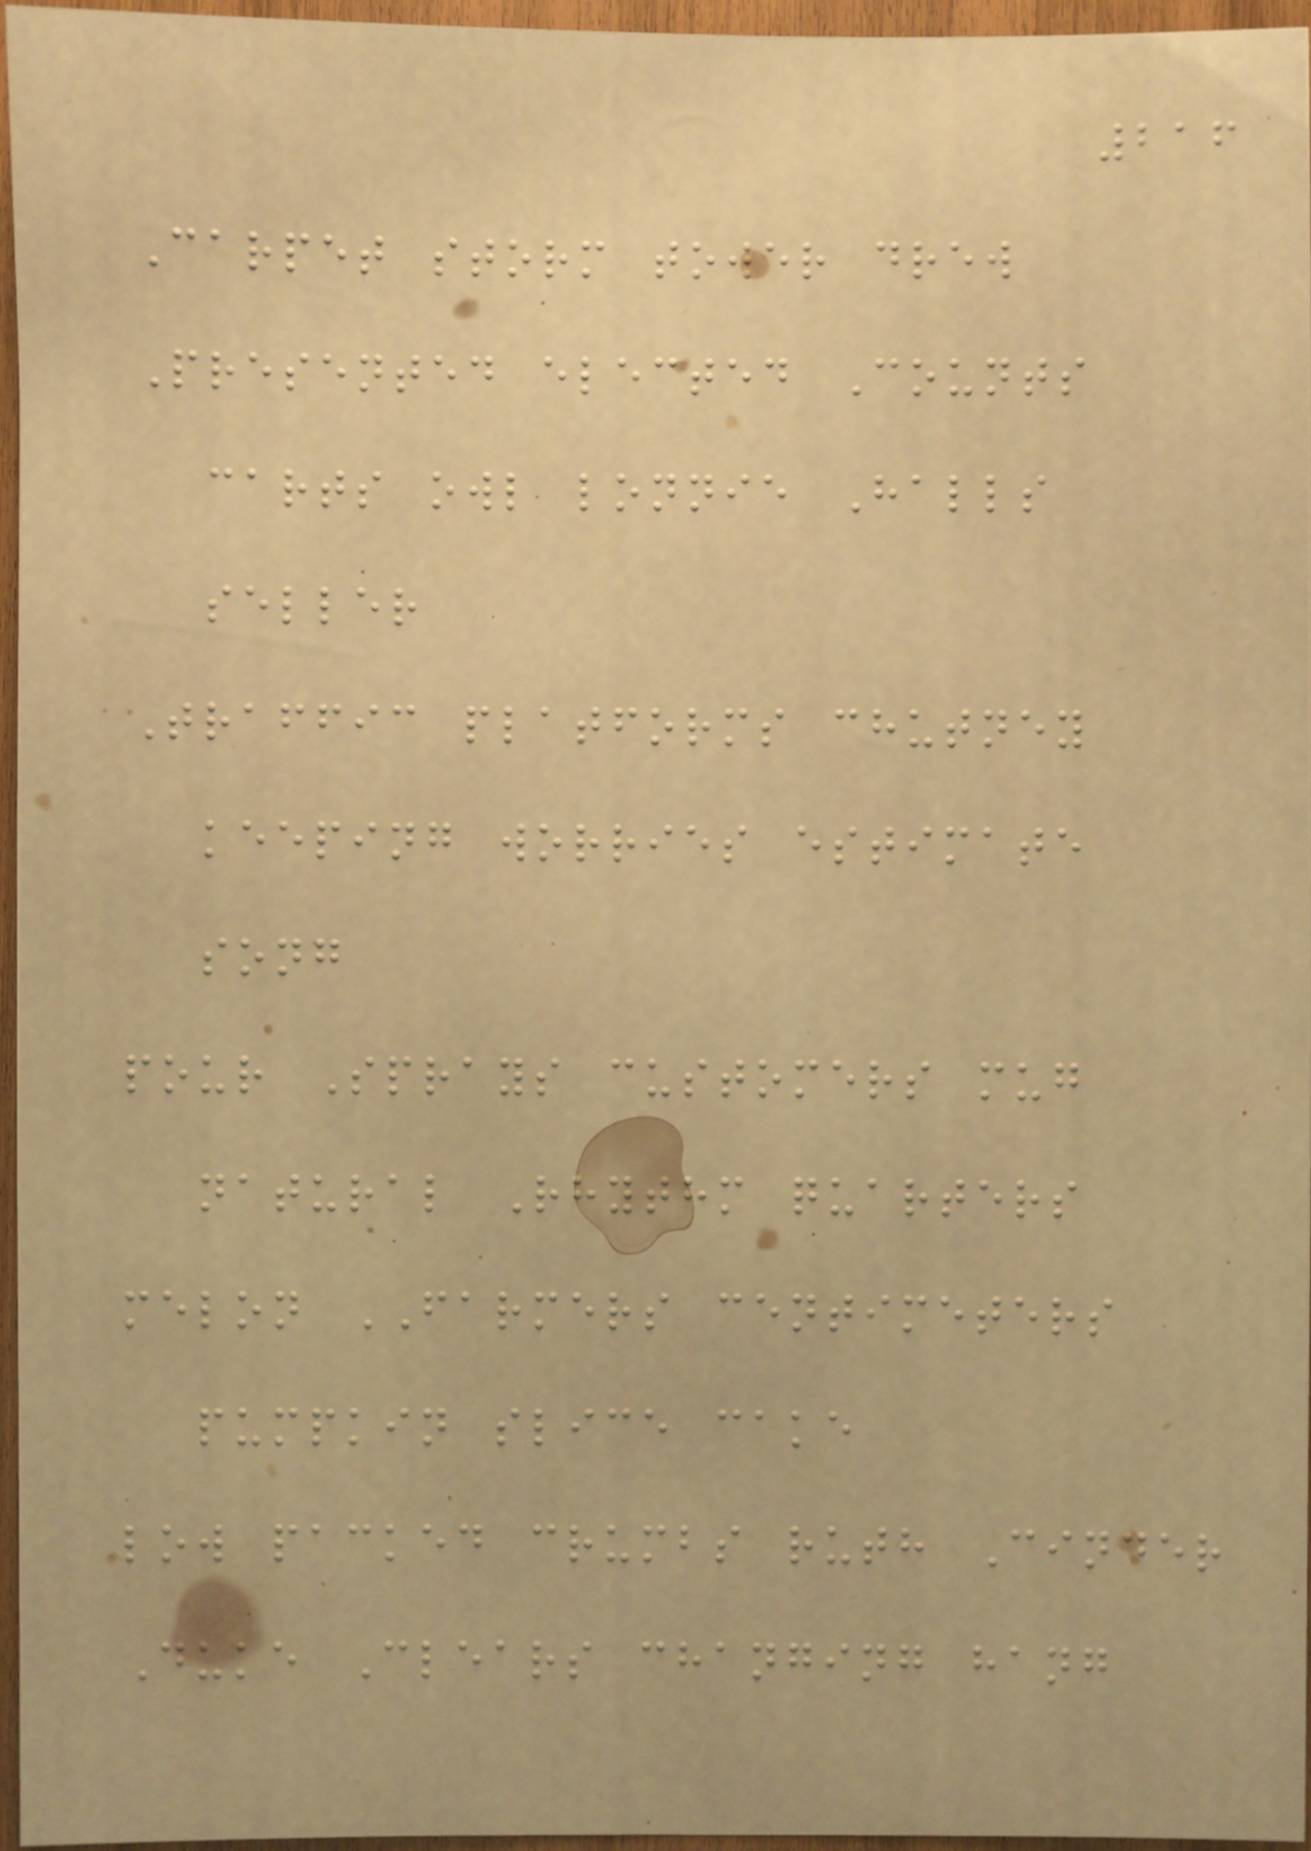216
Carpet storm tower drew
Presented elected Counts
carts owl lonnie Halls
seller
Traffic platforms chutney
keeping worries estimate
song
pour Sprays customers mug
natural Rhythm quarters
melon FARMERS centimeters
pumpkin slice cake
low packed crumbs ruth Cinder
Duke Clears changing hang
